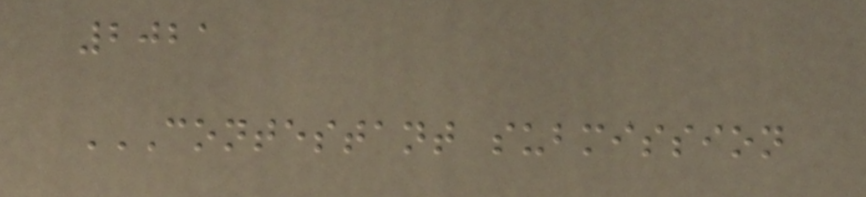2021
CONTESTANT SUBMISSION
